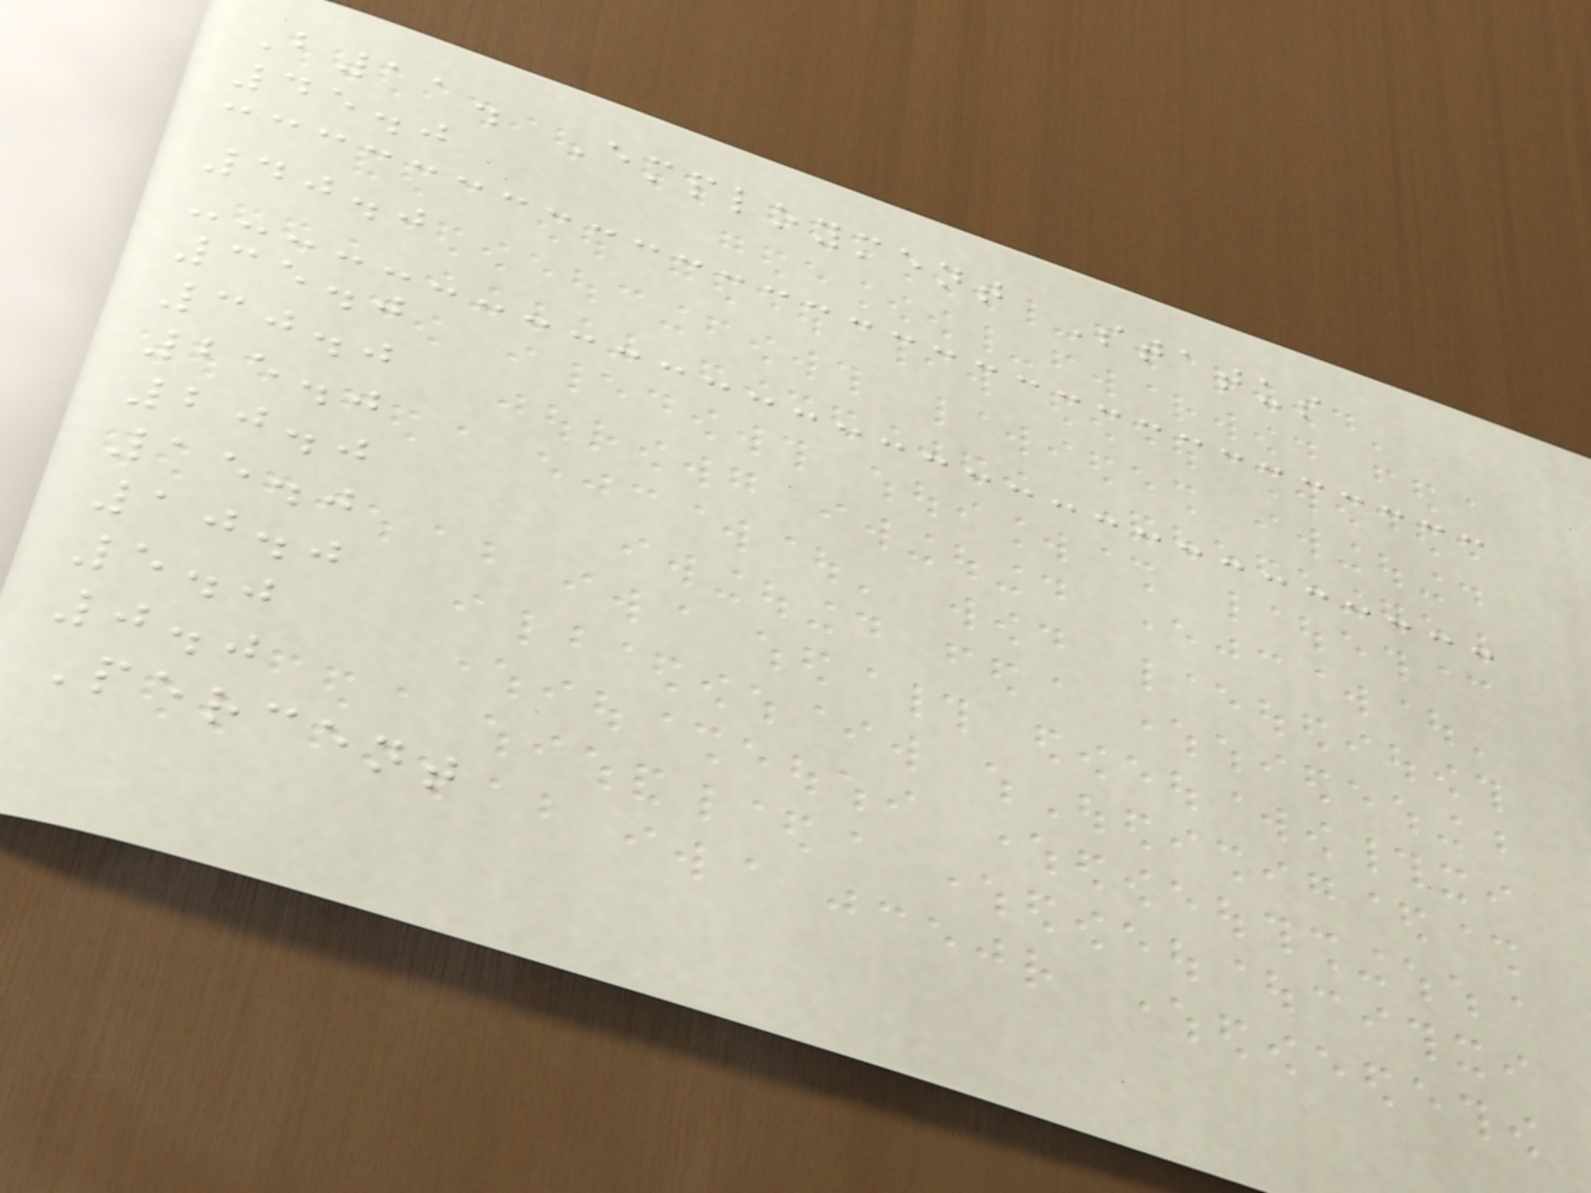B11. Employment Status
45.0
40.0
35.0
30.0
25.0
20.0
15.0
10.0
5.0
0.0
Percent
